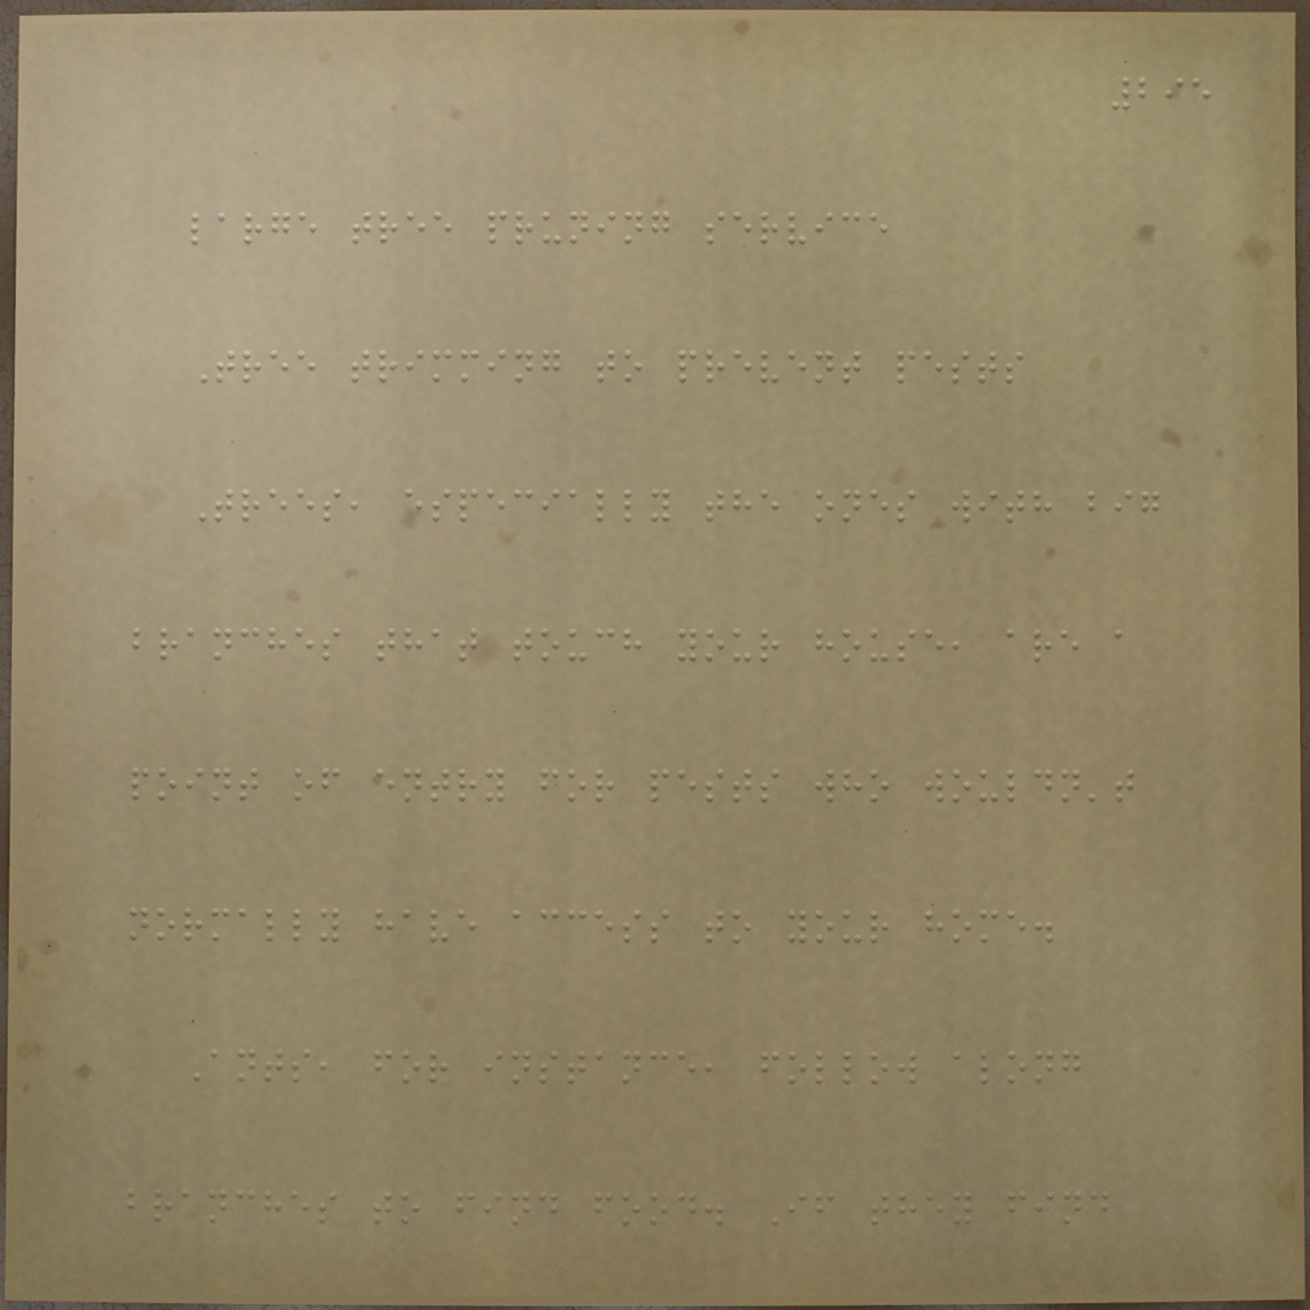295
large tree pruning service
Tree trimming to prevent pests
Trees, especially the ones with big
branches that touch your house, are a
point of entry for pests who wouldn't
normally have access to your home.
Ants, for instance, follow along
branches to find food. If they find
